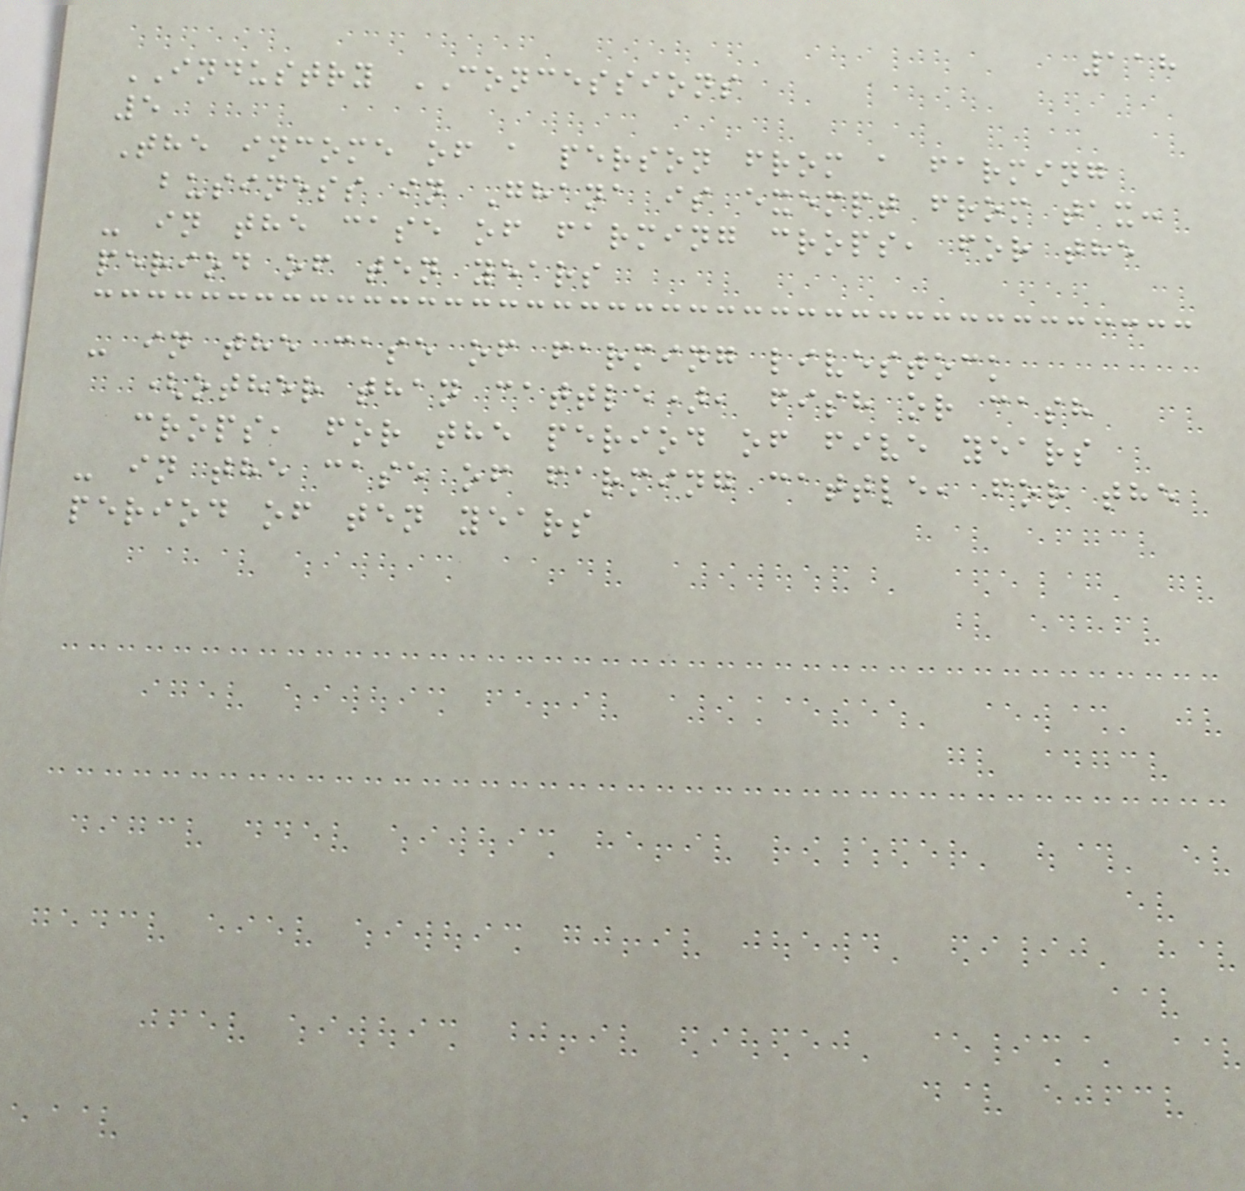118
INDUSTRY CONCESSIONS
5
The income of a person from a farming
business in Ghana is exempt from tax:
- in the case of farming crops, for the
period of ten years
- in the case of farming livestock
(other than cattle), fish or cash
crops, for the period of five years
- in the case of farming cattle, for the
period of ten years
